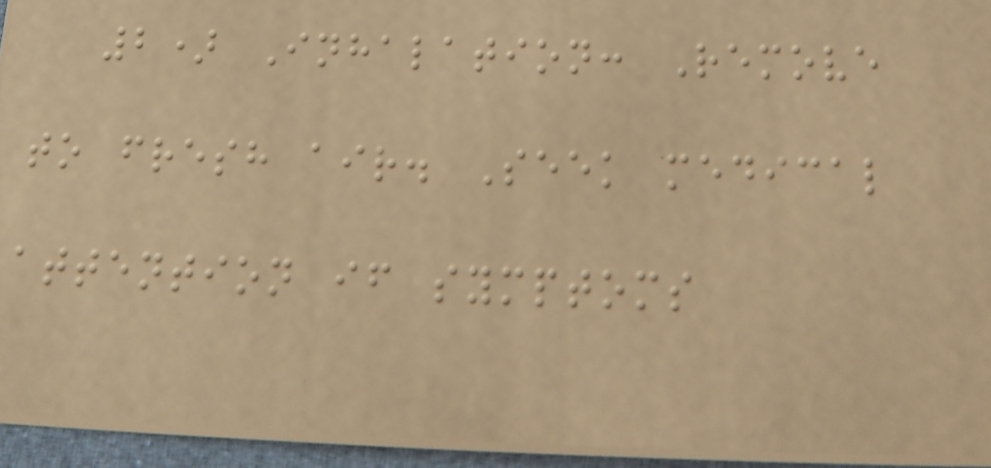2) Inhalation: Remove
to fresh air. Seek medical
attention if symptoms
